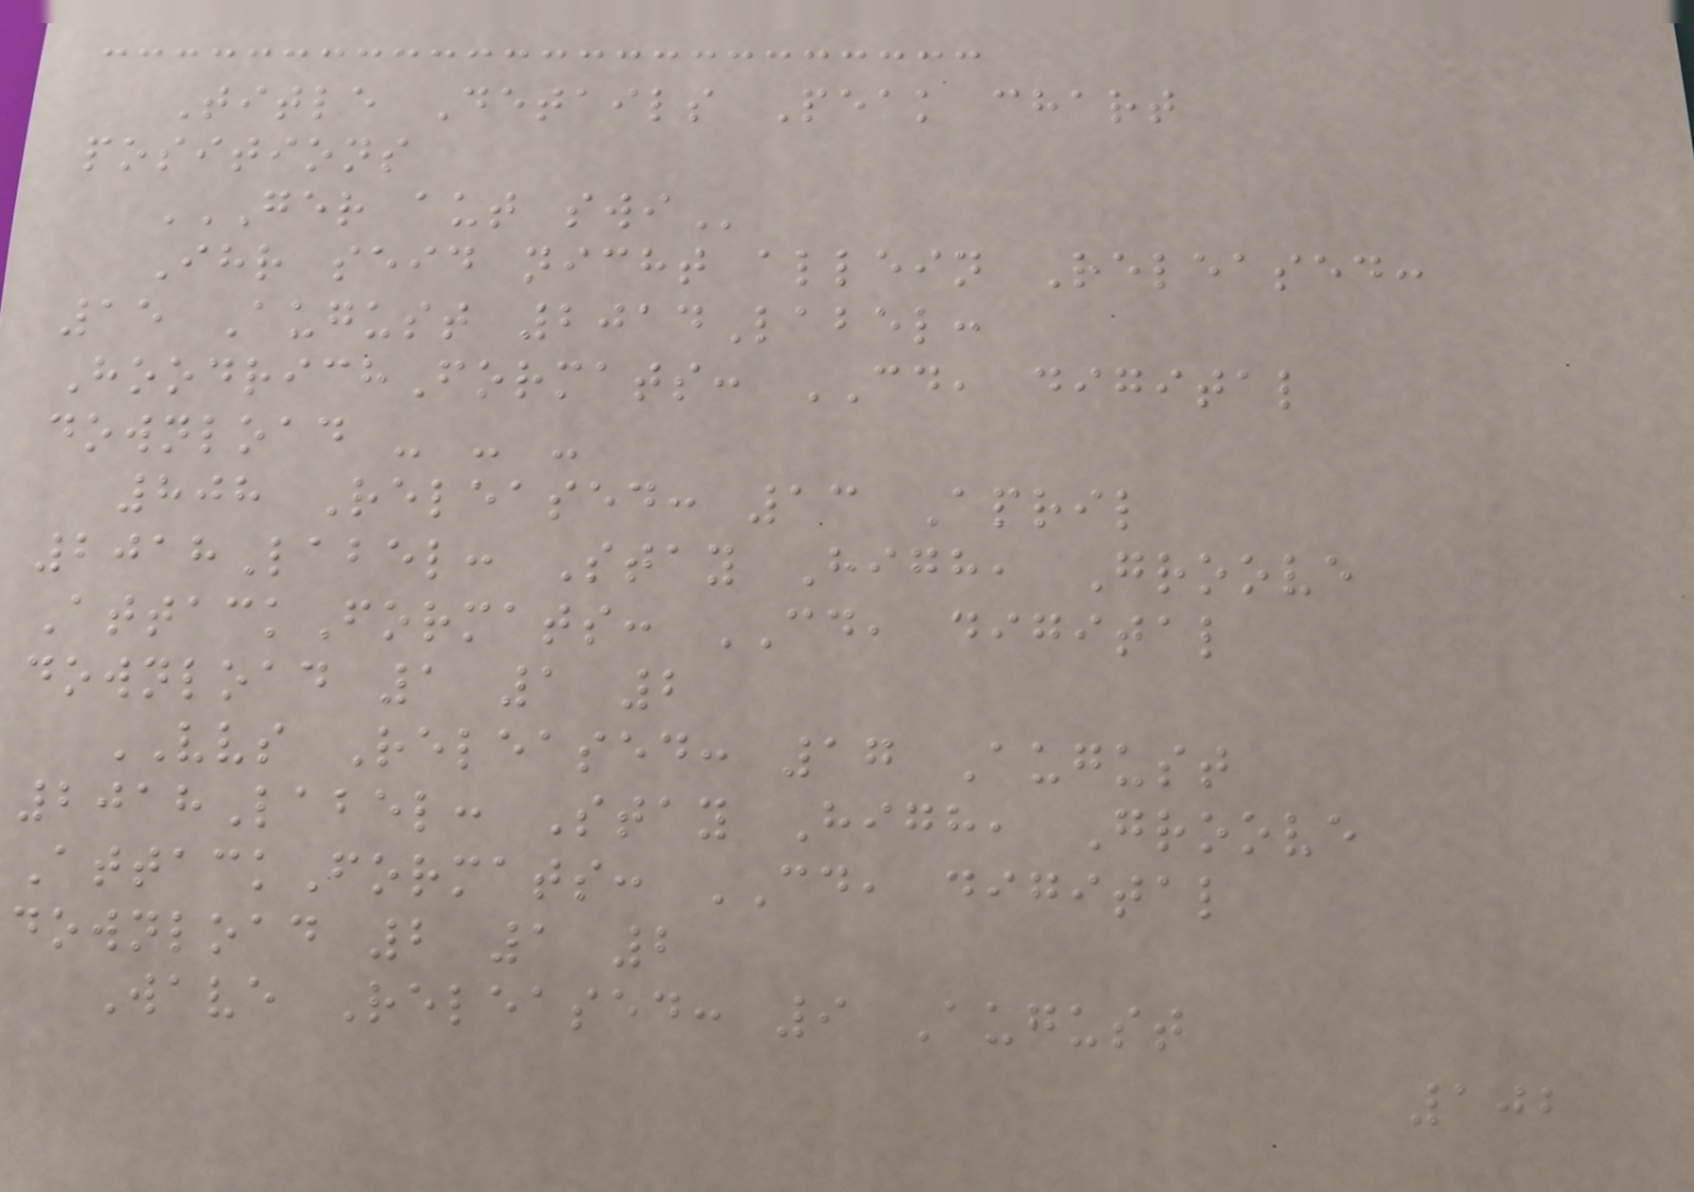Title Details Peak chart
positions
GER AUT SWI
Ihr seid nicht allein Released:
15 August 2014Label:
HoodrichFormats: CD, digital
download - - -
808 Released: 13 April
2018Label: Stay High, Groove
AttackFormats: CD, digital
download 1 1 2
VVS Released: 17 August
2018Label: Stay High, Groove
AttackFormats: CD, digital
download 2 1 2
Wave Released: 9 August
102
